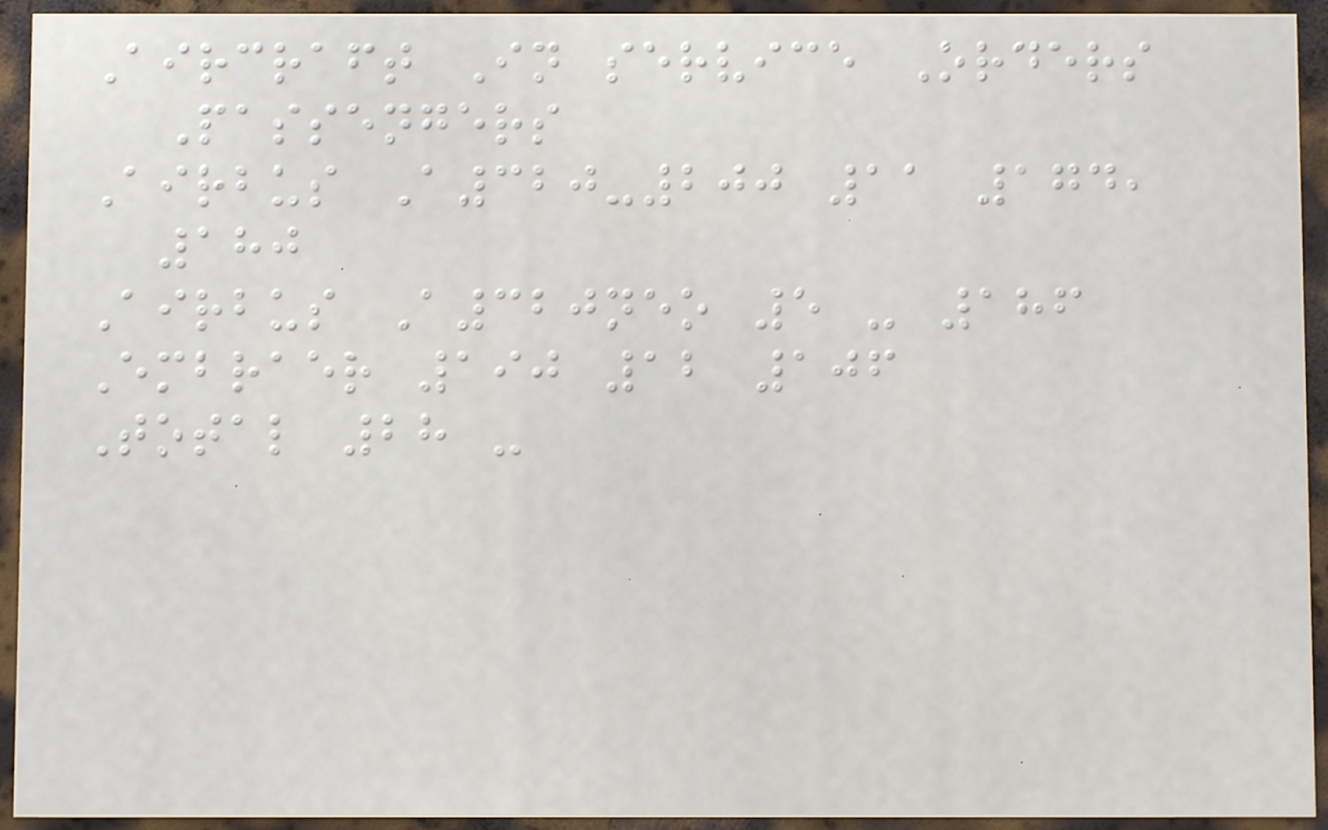Aircraft In service Orders
Passengers
Airbus A320-200 11 174,
180
Airbus A320neo 5 - 186
Embraer 190 12 106
Total 28 -
